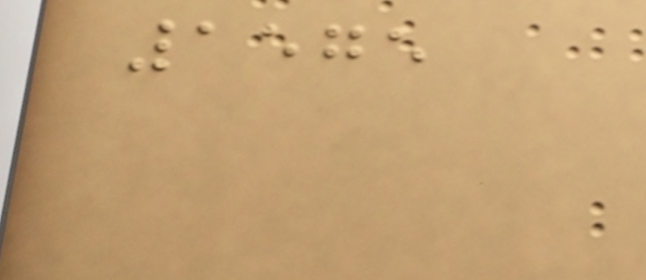1575
